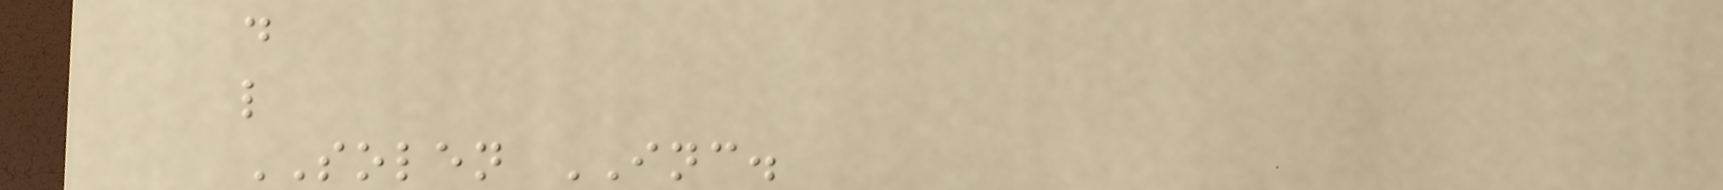d
l
SOLEN INC.
